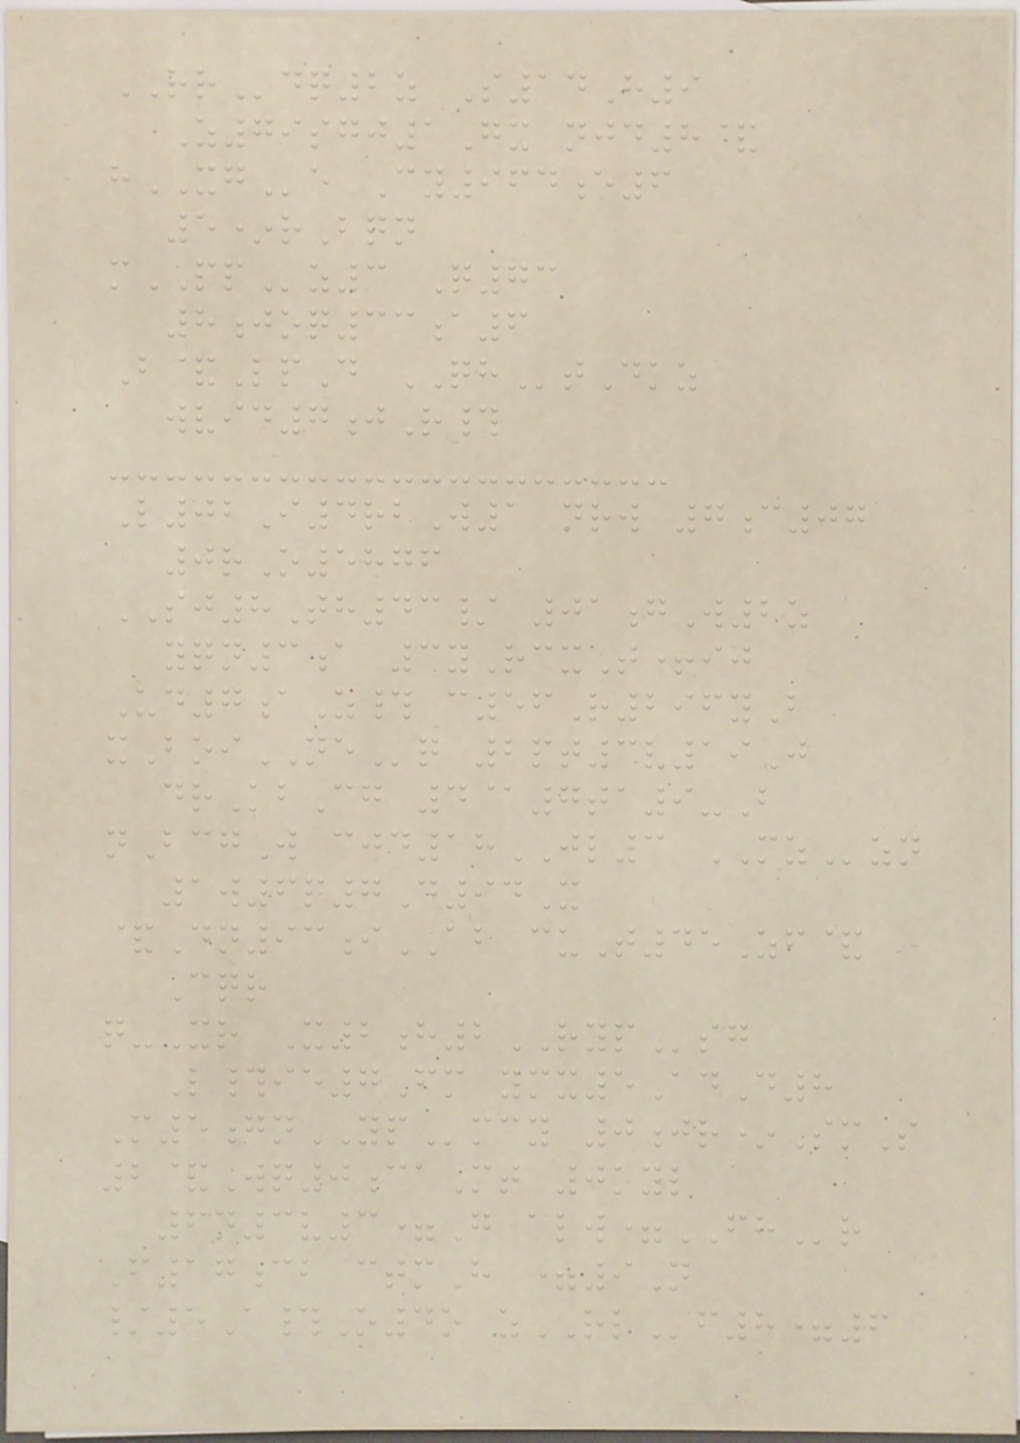RRdq2z S14H9
Z79sgj1Gx njd8&
hXGe Cy964e6
5*rBqn
mPPz3 Q73
8joq33a6
B&LpD QHtDkz
wvid7jR#
L02I4rbW1 nrw 7c07
0rO5876
SJ8Th43/ 01gW2z
yqn3a 3yRcxT+ij
Ud7aZ# c56R296yB
xBoiNEq 2pt3v19J
drKbCg 4@7ta9-B
nBcgW cjd18JL3 MZzn
1w6q7D94X
&Dn93iAB cuT45Zf&
Cqr
q-Xr X2h2RYPsg
L#ie7Fm ymx5AdD8
M5gnYPmcy 0jr*SmS
2&Wq0caMt 0kyl
6n3v3=G alw=FHr
F17cb ctmH =9N
/5A#O4o zRLf8=6
